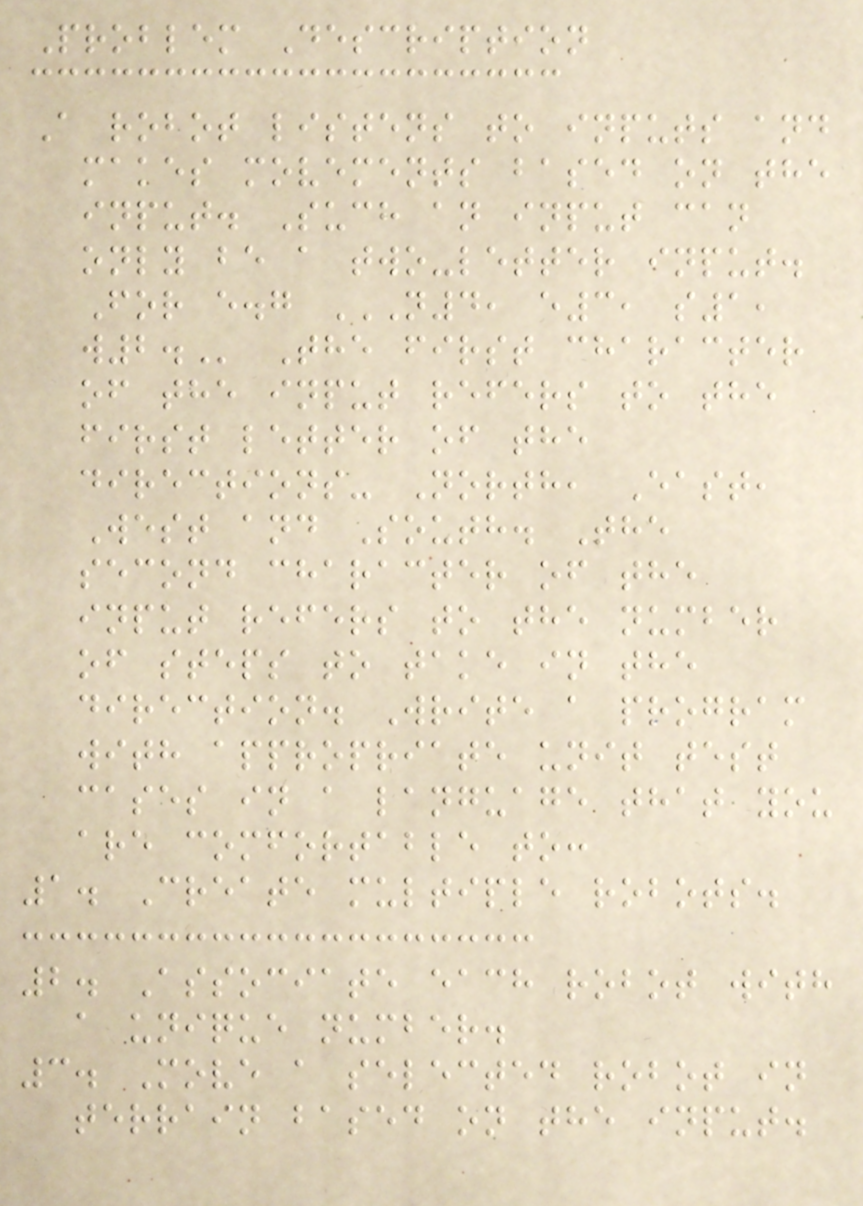Problem Description
A robot listens to inputs and
makes movements based on the
input. Such an input can
only be a two-letter input.
For e.g N4, E3, S1,
W2. The first character
of the input refers to the
first letter of the
directions- North, East,
West and South. The
second character of the
input refers to the number
of steps to take in the
direction. Write a program
with appropriate unit test
cases in a language that you
are comfortable to:
1. Create multiple robots.
2. Associate each robot with
a unique number.
3. Move a selected robot in
terrain based on the input.
